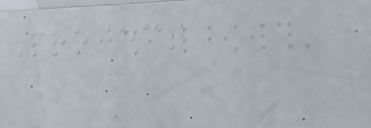Project
